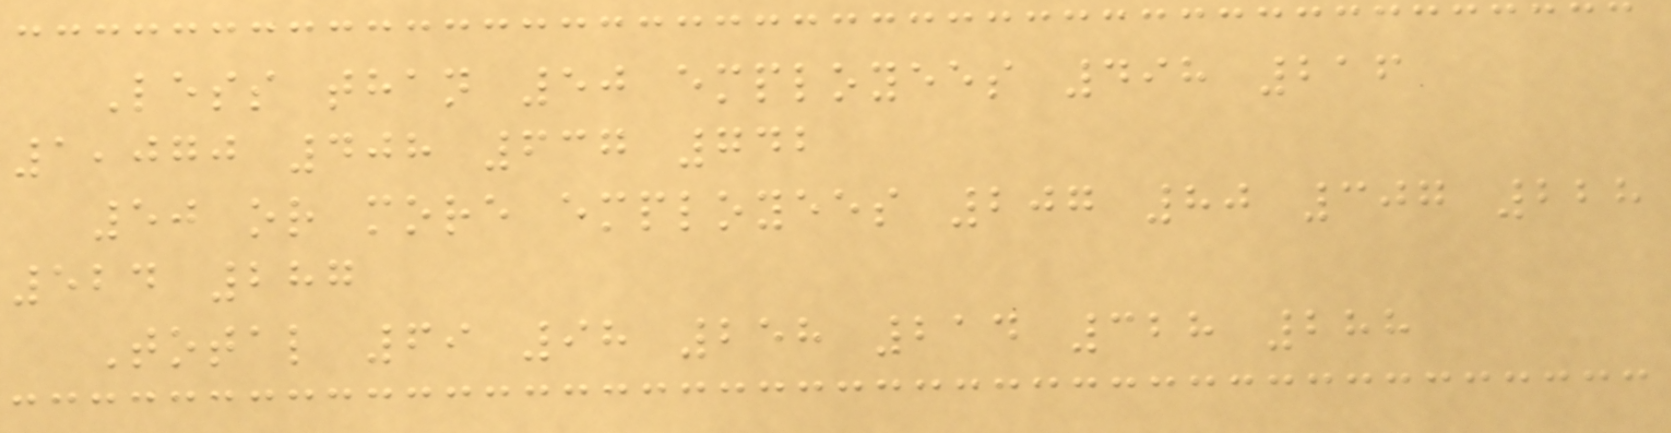Less than 50 employees 498 216
1,070 408 637 742
50 or more employees 207 80 307 228
524 287
Total 69 98 258 214 328 288
